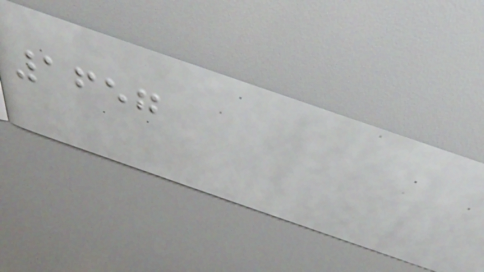1657
